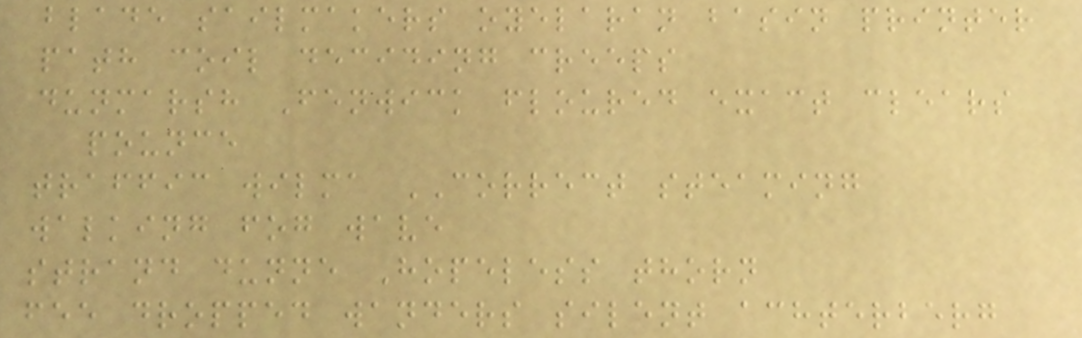blade sailmakers oyelaran basin printer
path coil deciding creeps
dunmarsh Fenwick floured exact clears
pounce
traffic wilma CORRECT steaming
walking fog wave
strand dunne Hopeless thorn
fee dropped wanders silent achterberg
